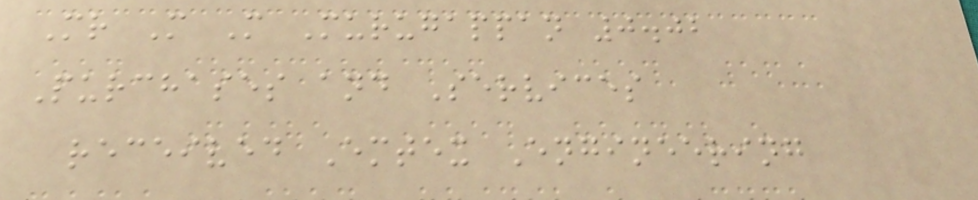Mr M M Murugappan 0.02
Purchases and Services
received Emtex Engineering
